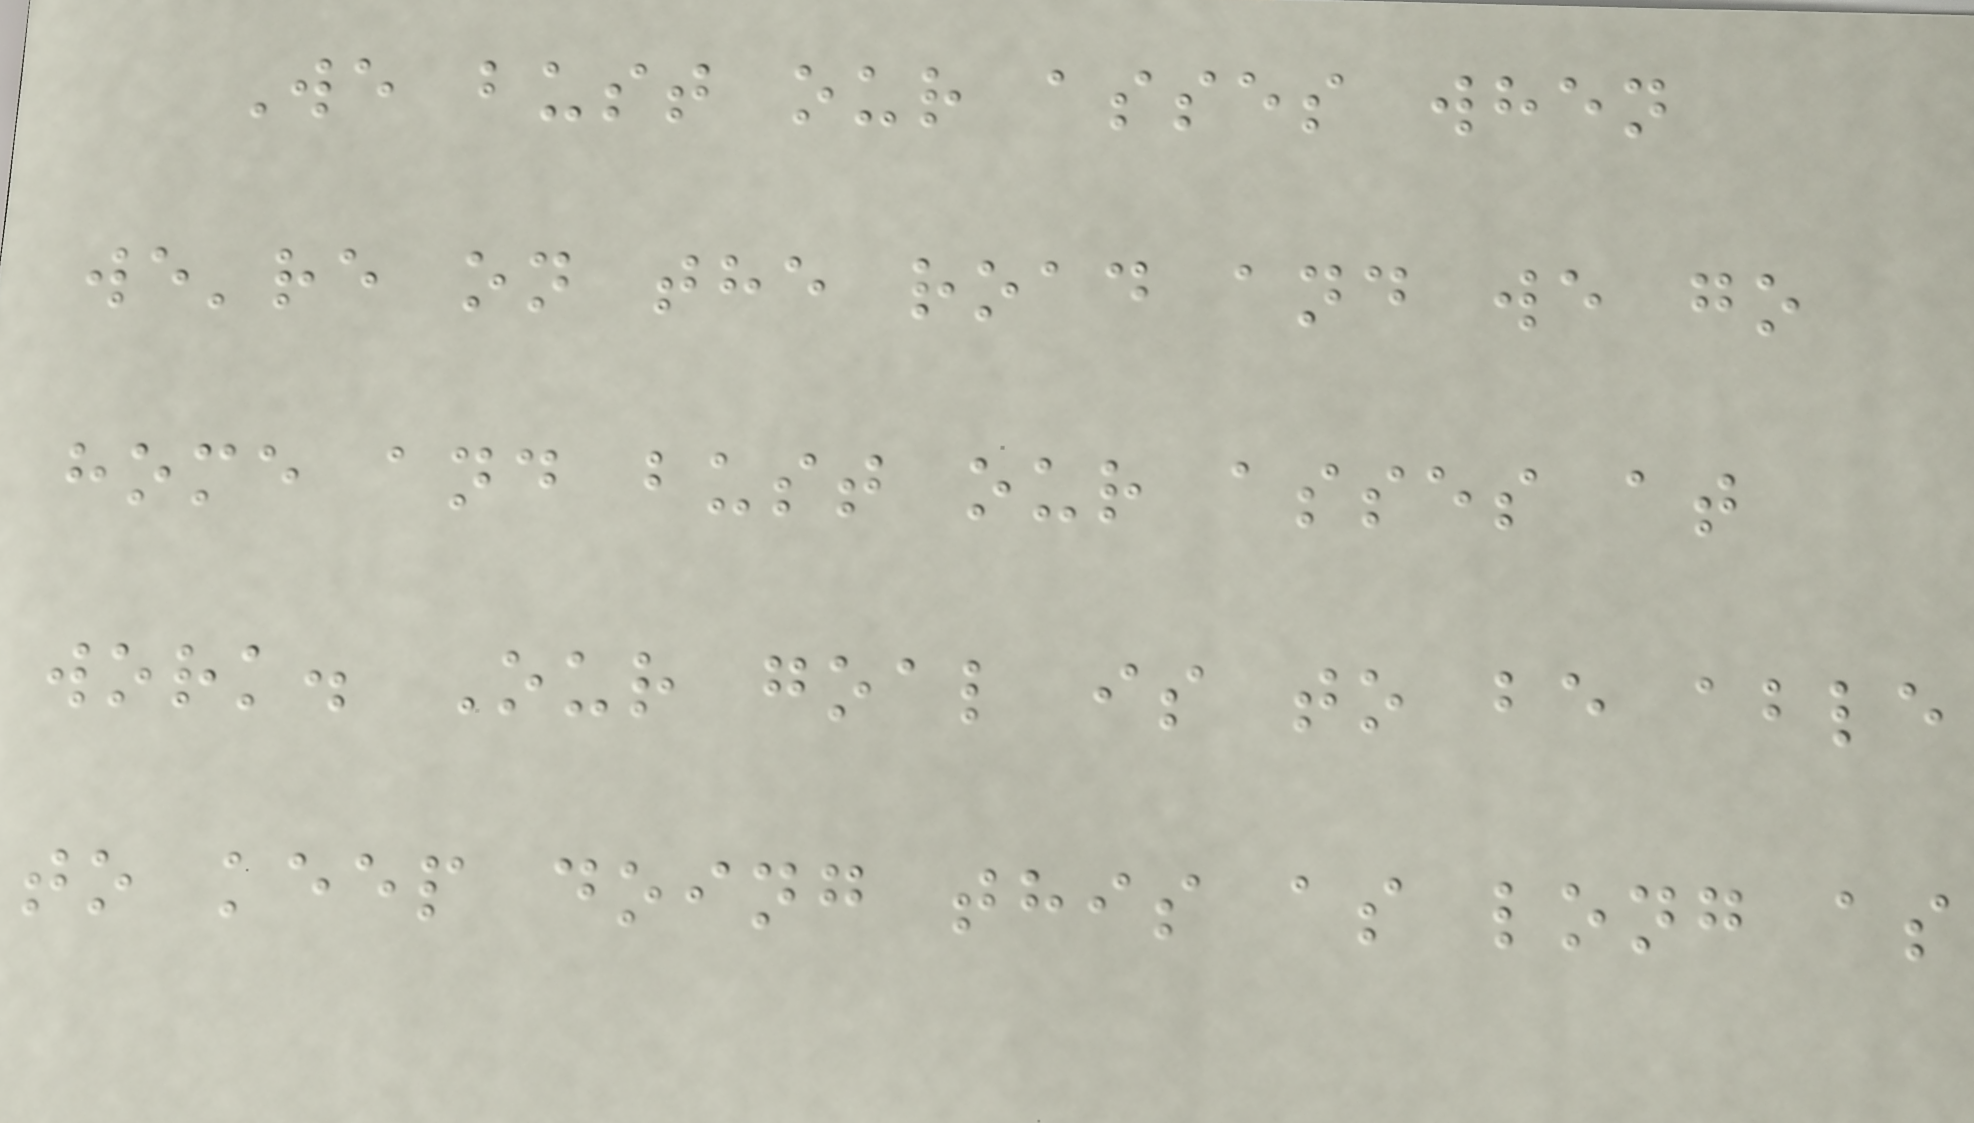We bust our asses when
we're on the road and we go
home and bust our asses at
work. Our goal is to be able
to keep doing this as long as
